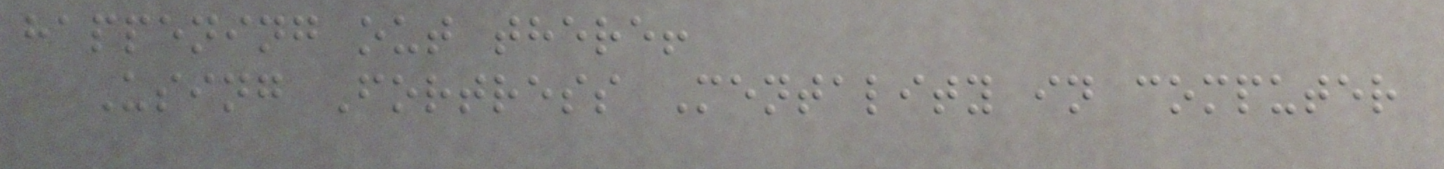happening out there!
Using Fortress Mentality in computer
